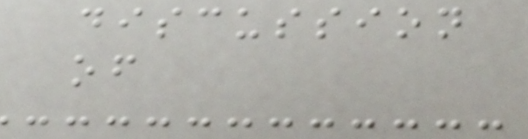discussion
of
